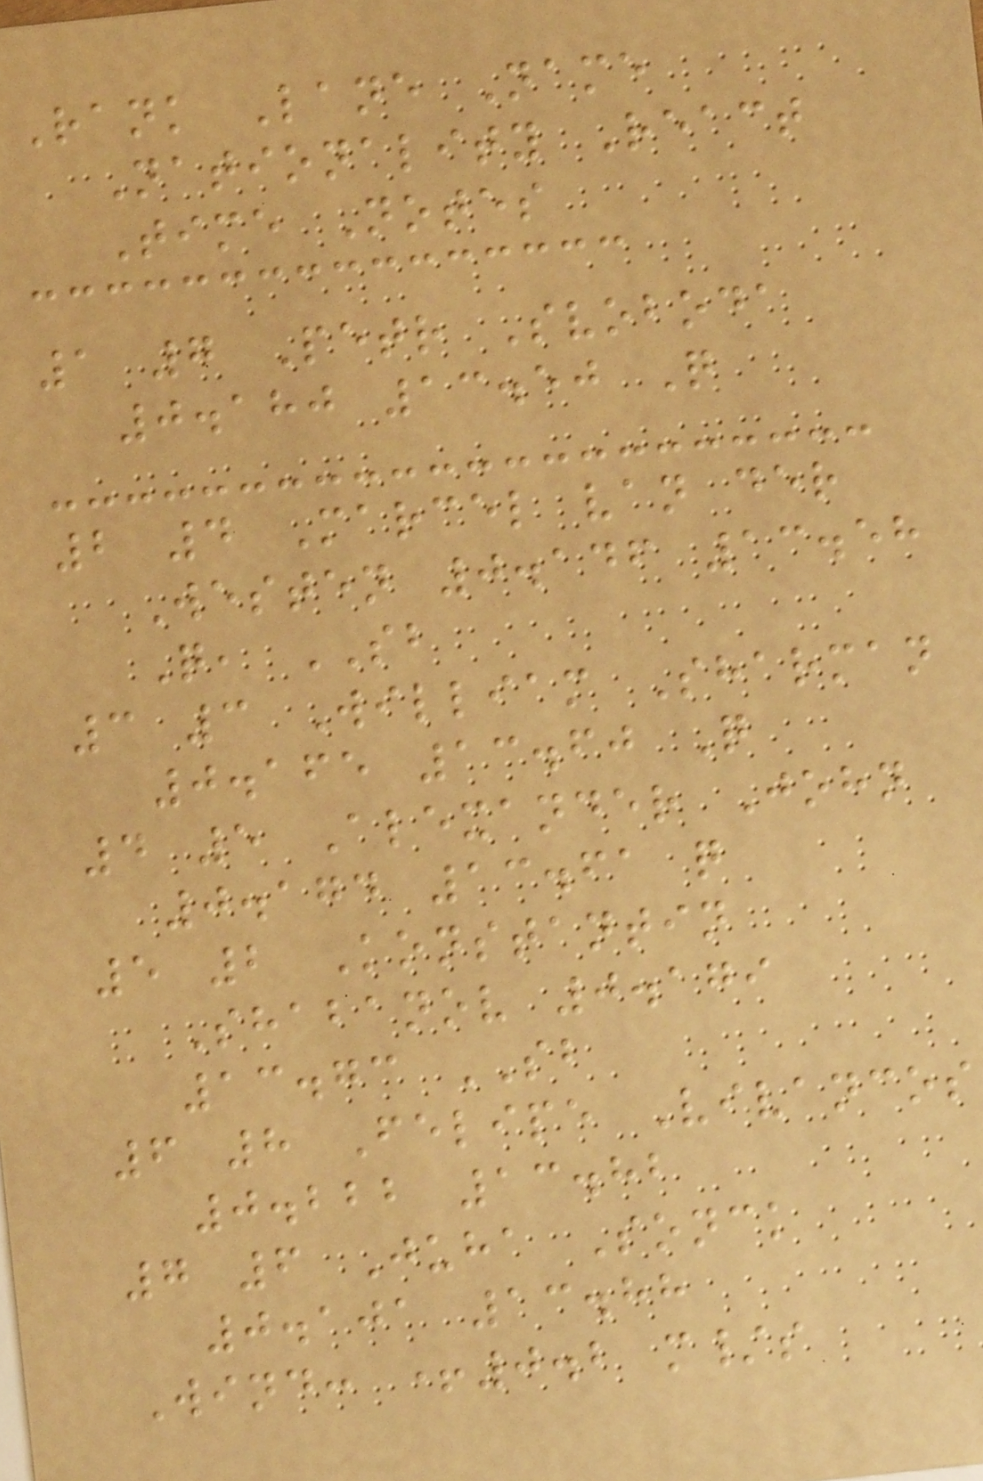Rank Lane Name
Nationality React
Time Notes
1 7 Petr Svoboda
0.180 13.50 Q
2 4 Marcel van der
Westen 0.146 13.58
Q, SB
3 3 William Sharman
0.165 13.60 Q
4 5 Alexander John
0.174 13.61 q
5 2 Konstantin
Shabanov 0.179
13.73 SB
6 8 Felipe Vivancos
0.222 13.82
7 6 Juha Sonck
0.101 13.88
Wind: +0.2 m/s
